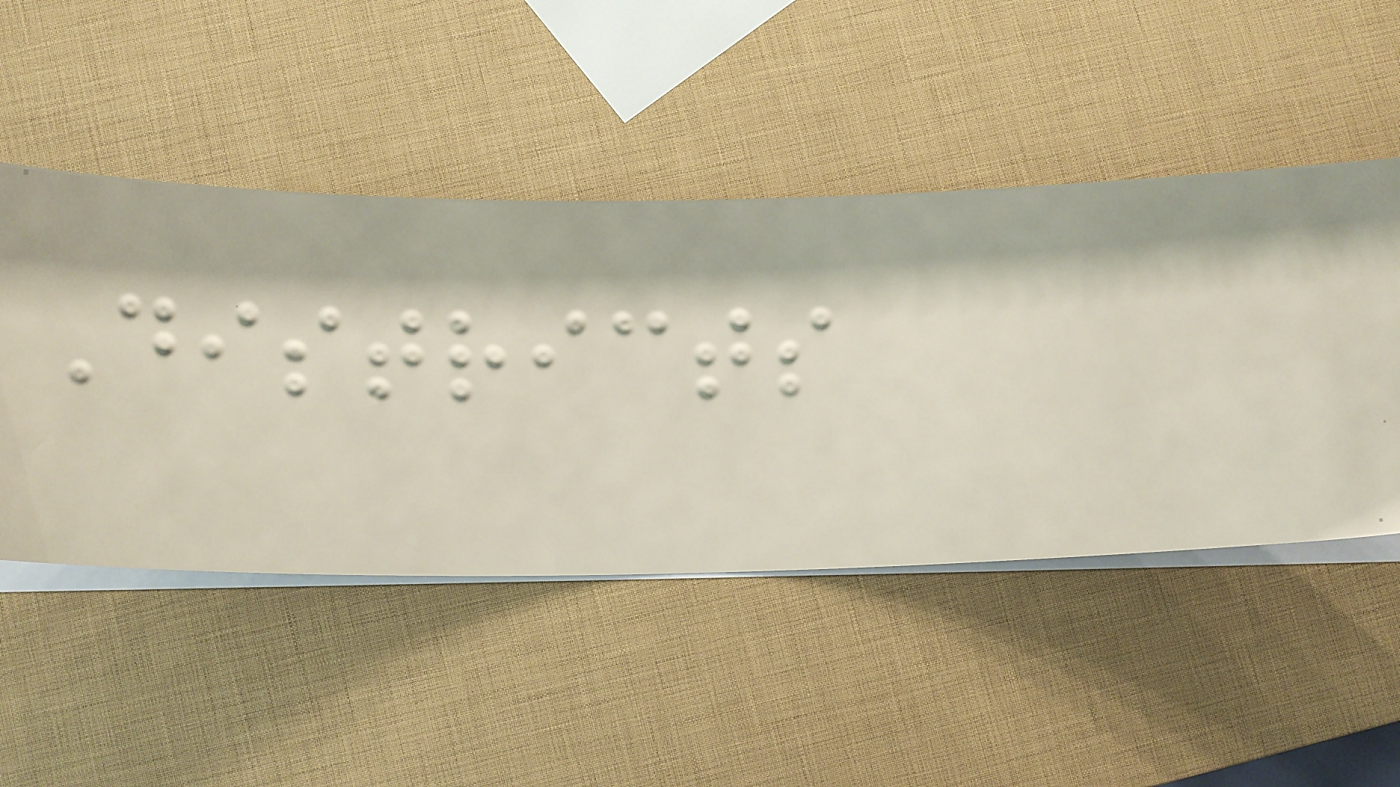Districts
